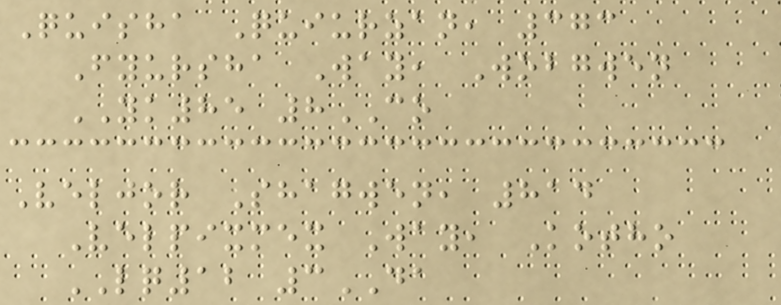Quisha Quiurzan, 373
Fyursha Way, Wobgwen
YK85 8CO
Veljor Shagwen, 814
Velpixmex Way, Kotho
LQ12 3DA
